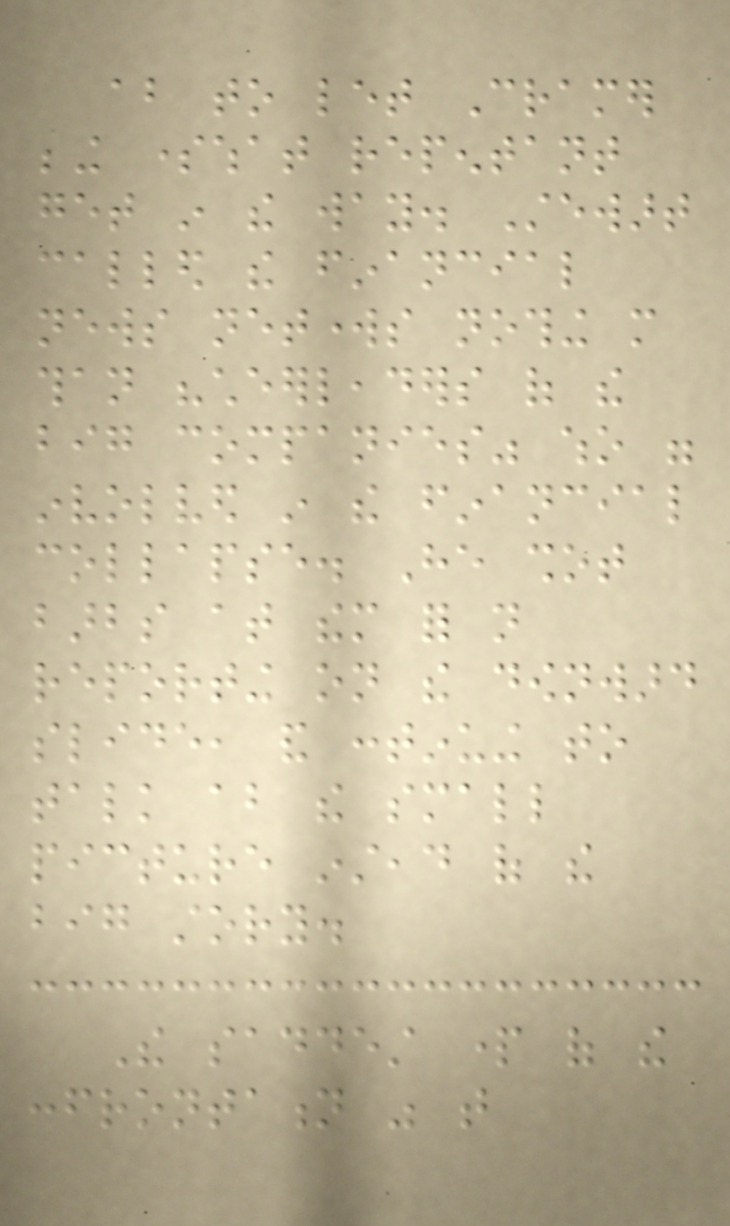about to let Cramer
being somewhat repentant
get in the way. Stewart
called the financial
news networks nothing more
than "cheerleaders of the
big companies" who were
involved in the financial
collapse. He shot
barbs at them for not
reporting on the downward
slide, and continuing to
talk about the small
picture instead of the
big story.
The saddest part of the
confrontation was that
